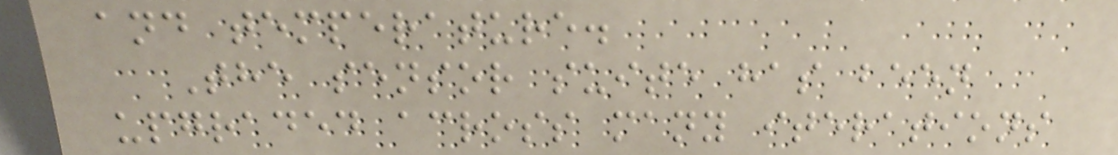and temperature.
The sensor suite has been
upgraded across many iterations
